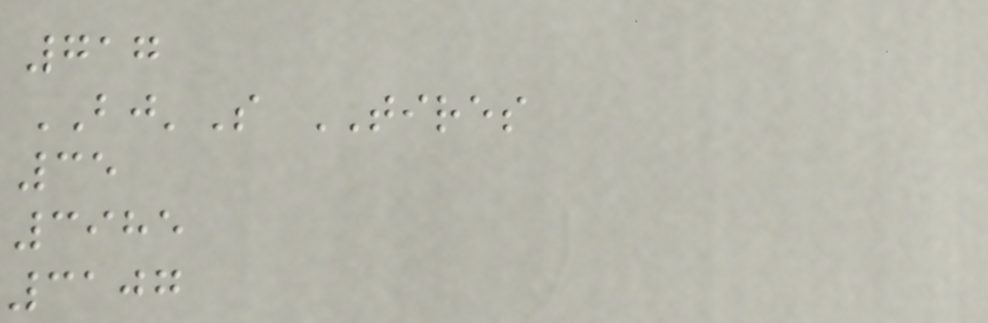717
BJ'S TIRES
35
3985
3107
